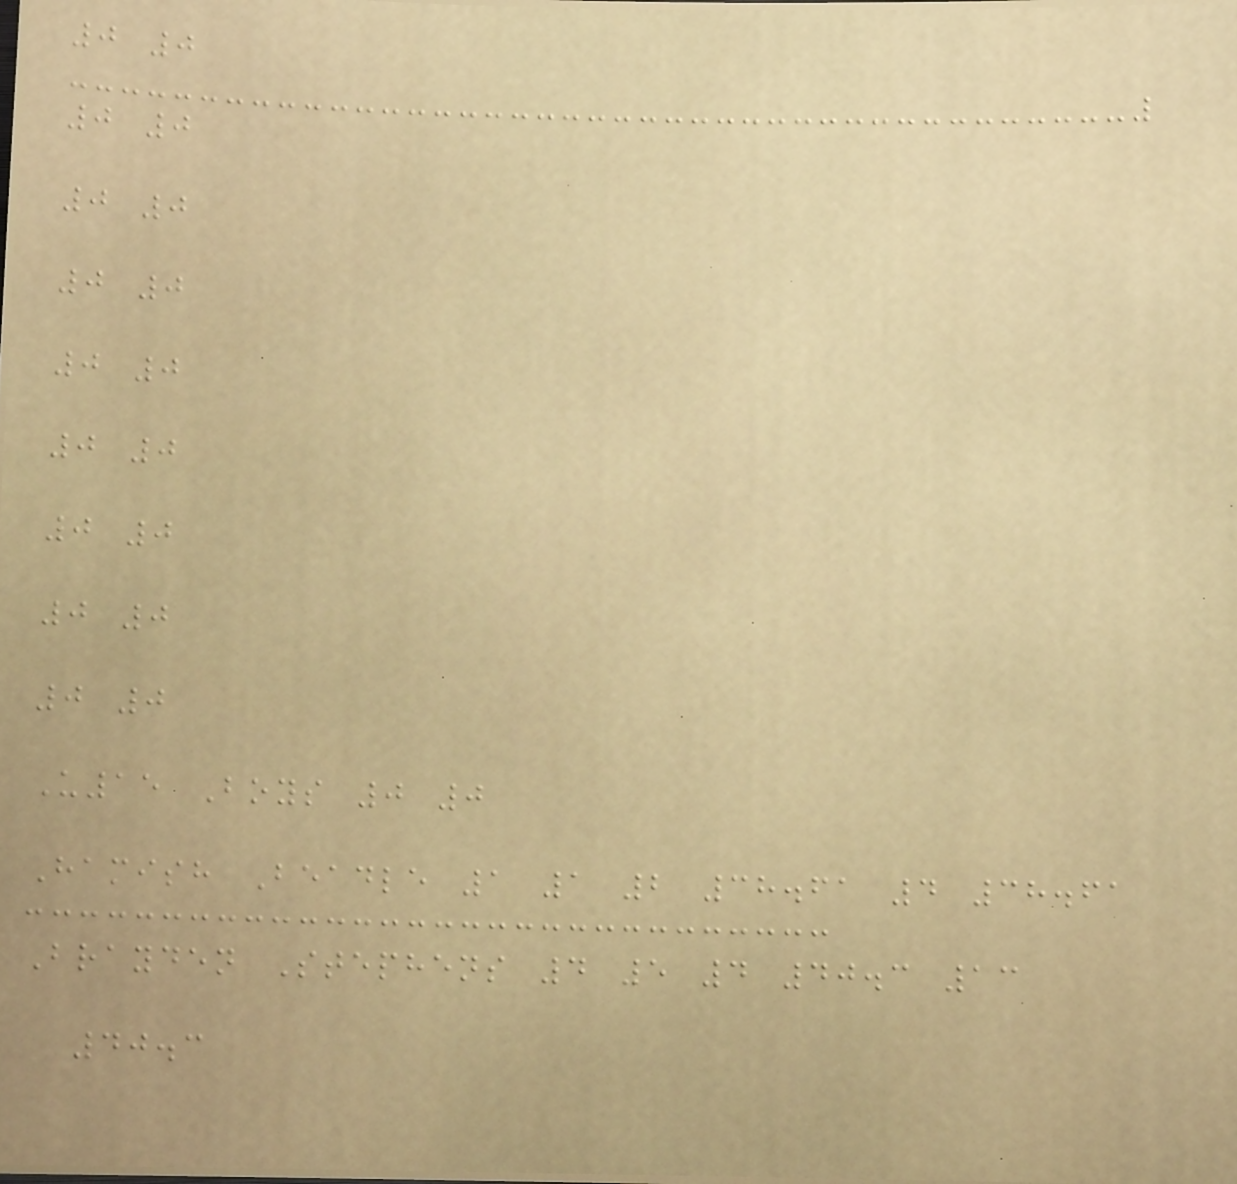0 0
0 0
0 0
0 0
0 0
0 0
0 0
0 0
0 0
U15 Boys 0 0
Hamish Beadle 1 1 2 38.61 4 38.61
Brayden Stephens 4 5 4 40.3 13
40.3
